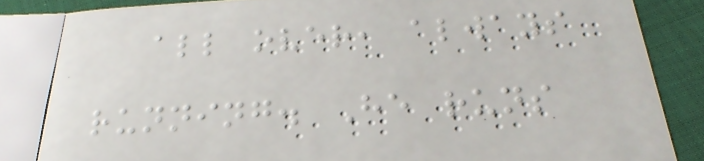all over, always
running. He runs
